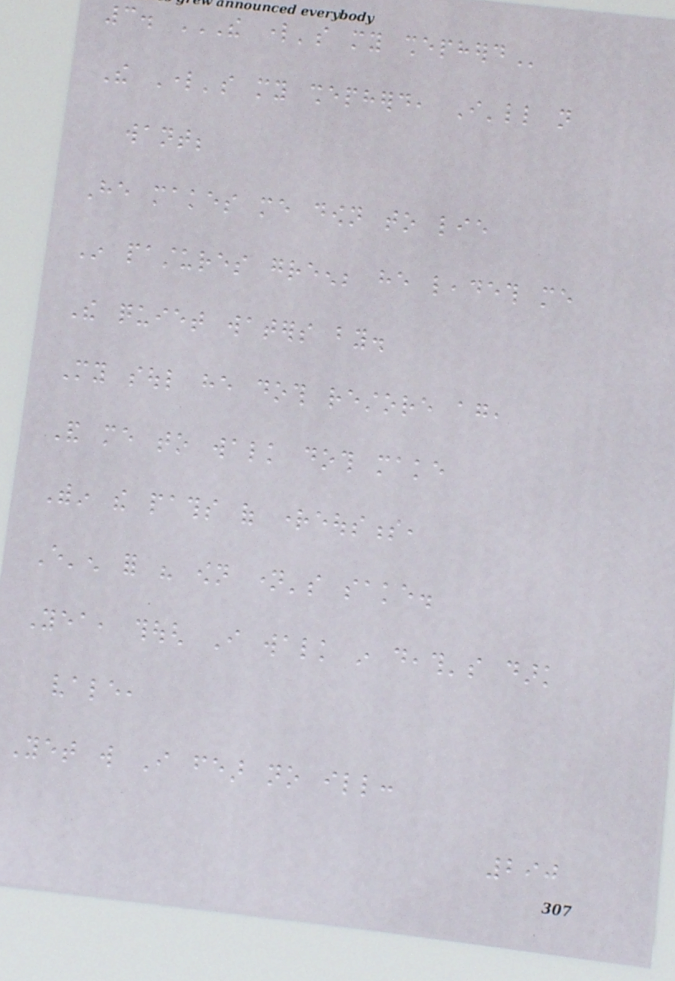3. THE LORD'S MY SHEPHERD
The Lord's my shepherd, I'll not
want;
He makes me down to lie
In pastures green; he leadeth me
The quiet waters by.
My soul he doth restore again,
And me to walk doth make
Within the paths of righteousness,
E'en for his own name's sake.
Yea, though I walk in death's dark
vale,
Yet will I fear no ill:
290
